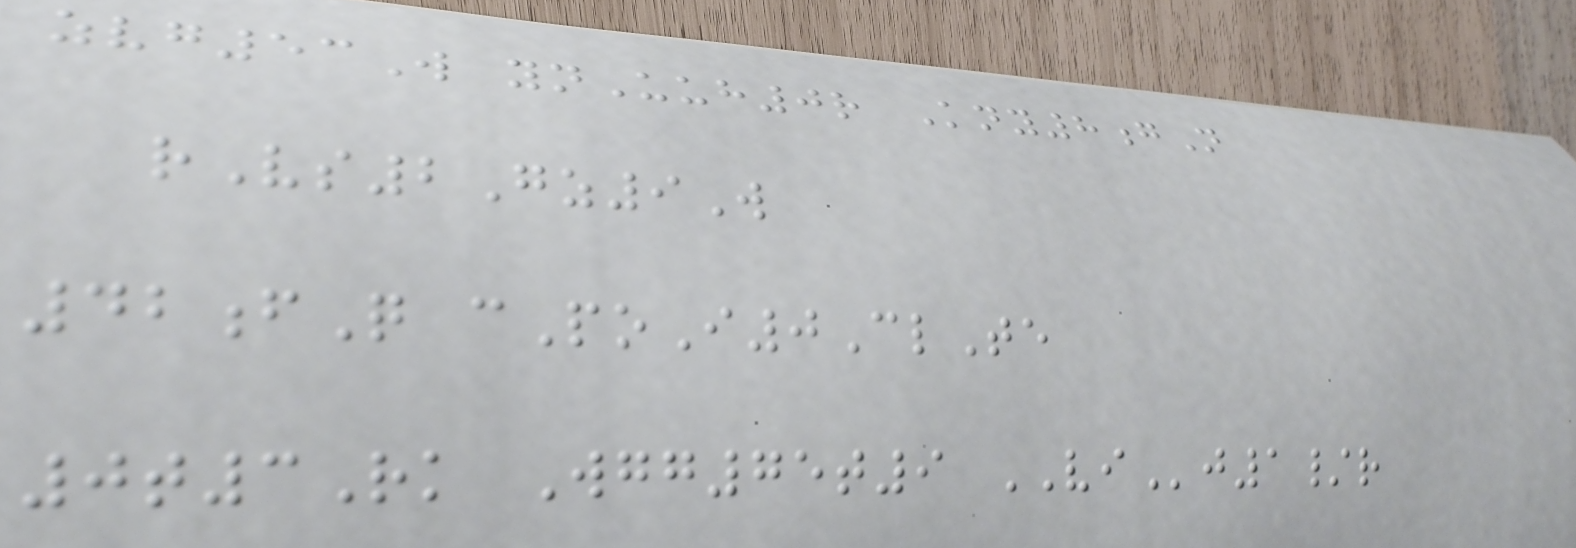zvg53W ynUuh0r Kny8gN
rVs2Gz9W
42fQ cPoI0ClTe
0t3Rk Wgg75t9 VIj1/r
